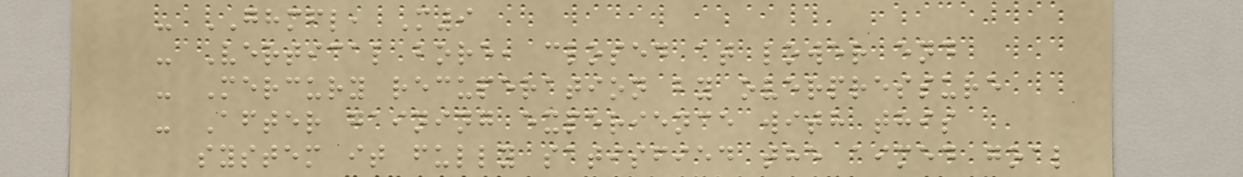- GHMFL, M9
- Vertical bore, closed at lower end
- Mercury recuperation by overpressure
- After gaining experience with this
system it fully satisfied the aimed goal
